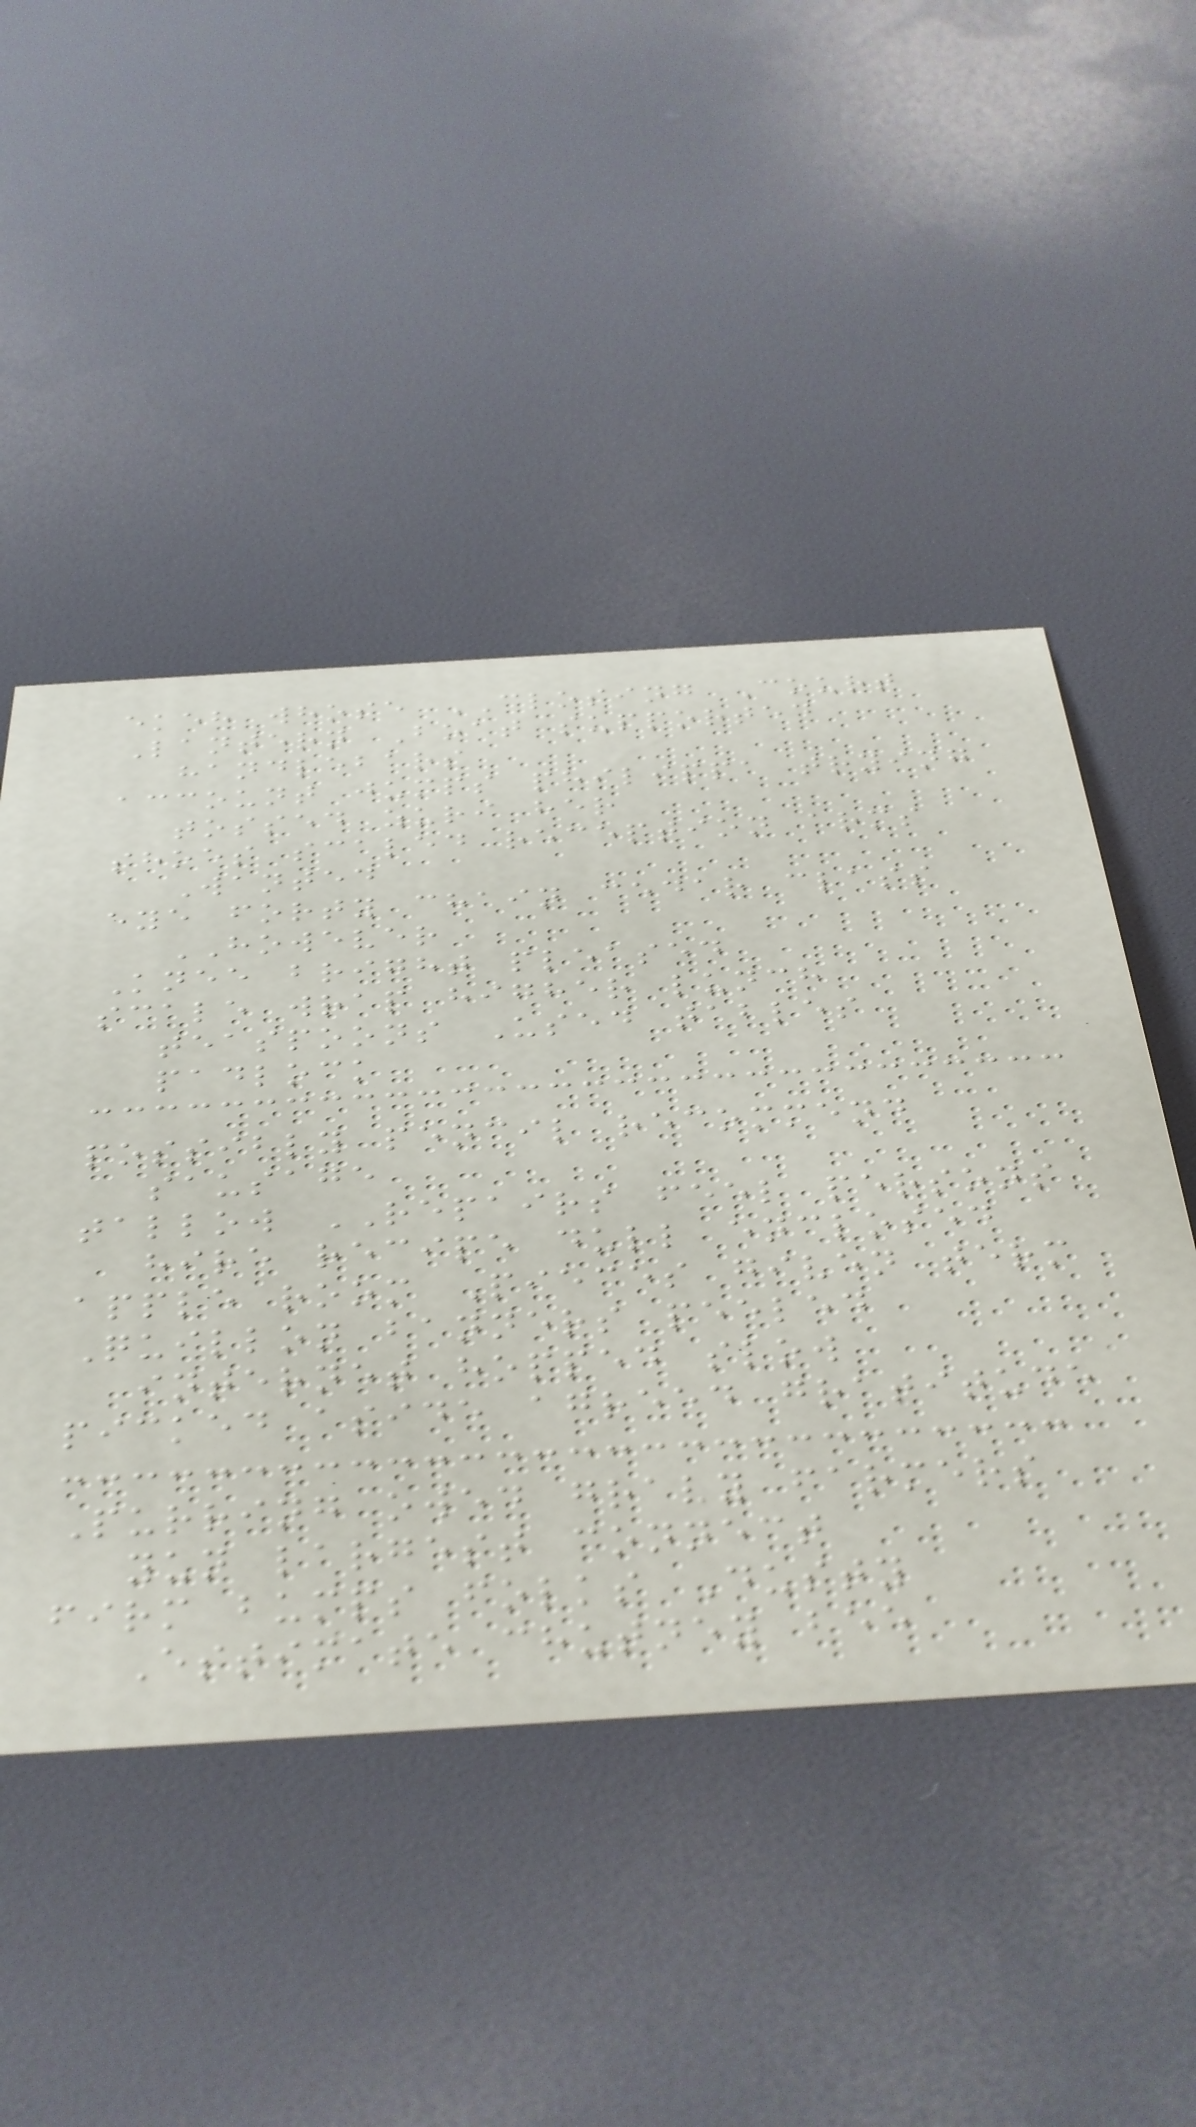ekeh whose CLOSING Court
Lantern Boat supported
handlebars
account jumps philippa trying
tossed zuri her
shoes scaled reception arms
Wanted
eye forty chain cedar class
HOWEVER
Knee bright pleased
scale wrap higher lunch
teaspoons Used tables
padlock
possibly pencil recommend
sausage
tallow REPAIRS feel persons
hire recipe dull enclosed
apple room Pieces given term
Quillon banners peeled
internet hopped slow
picked aside agreed gratitude
Purring owed gravy farmers
yun largest connect
firm bumps folks Dusty
Estimate chutney bee
